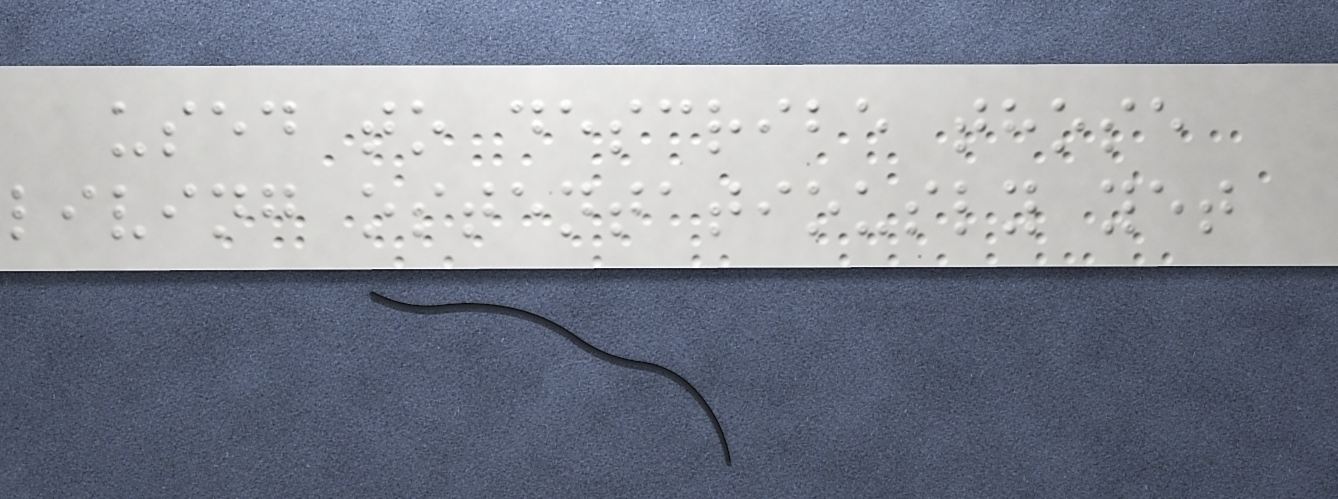used to describe those
living ostentatiously yet
